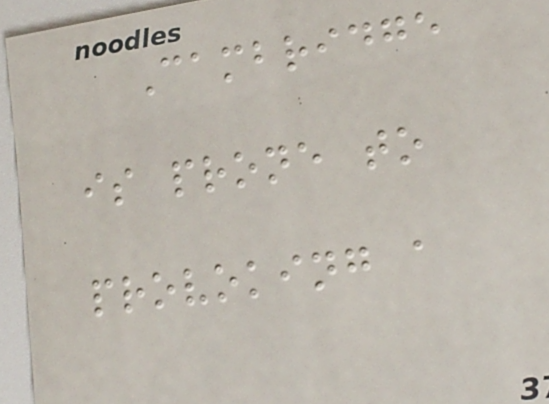Cambridge
is prone to
provoking a
